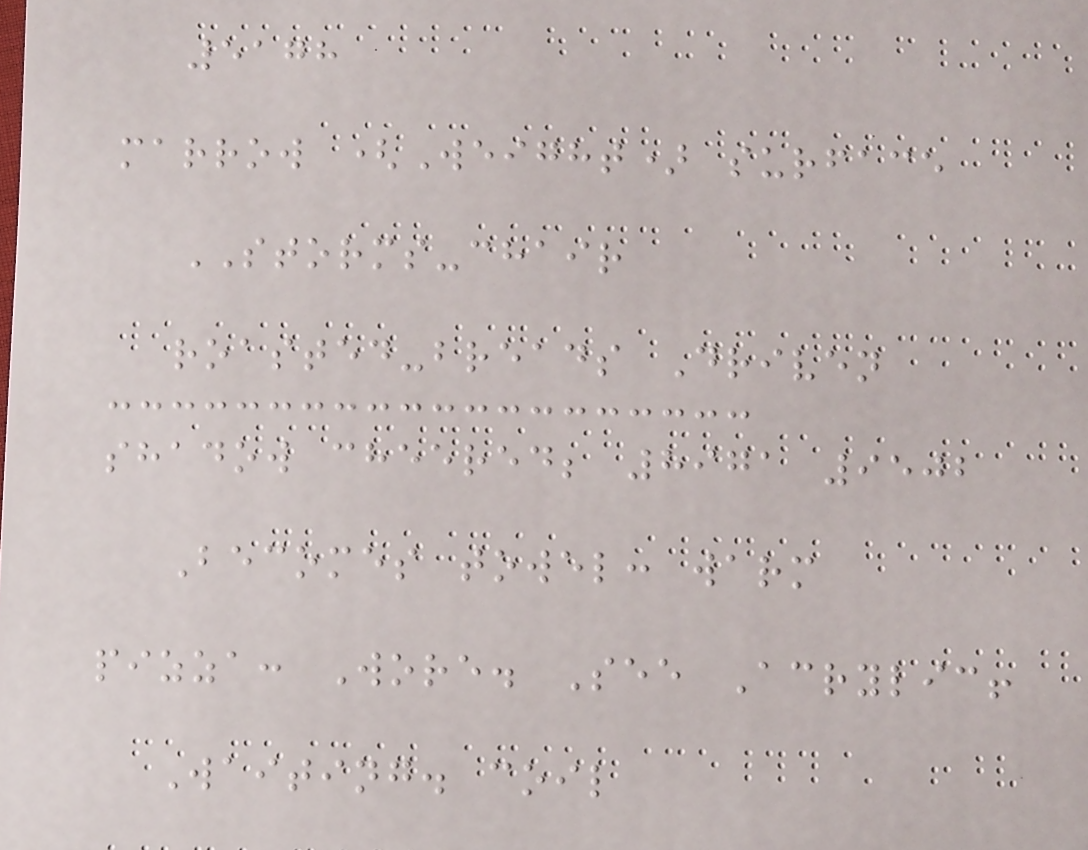5178
marrow (Weight) surface
STORMS-chair
roasted-breads Driven
shadow cheered; 8971 9502
Becomes towel: warm
pizza: Wore. See Acrylic!
Waiting. coil
